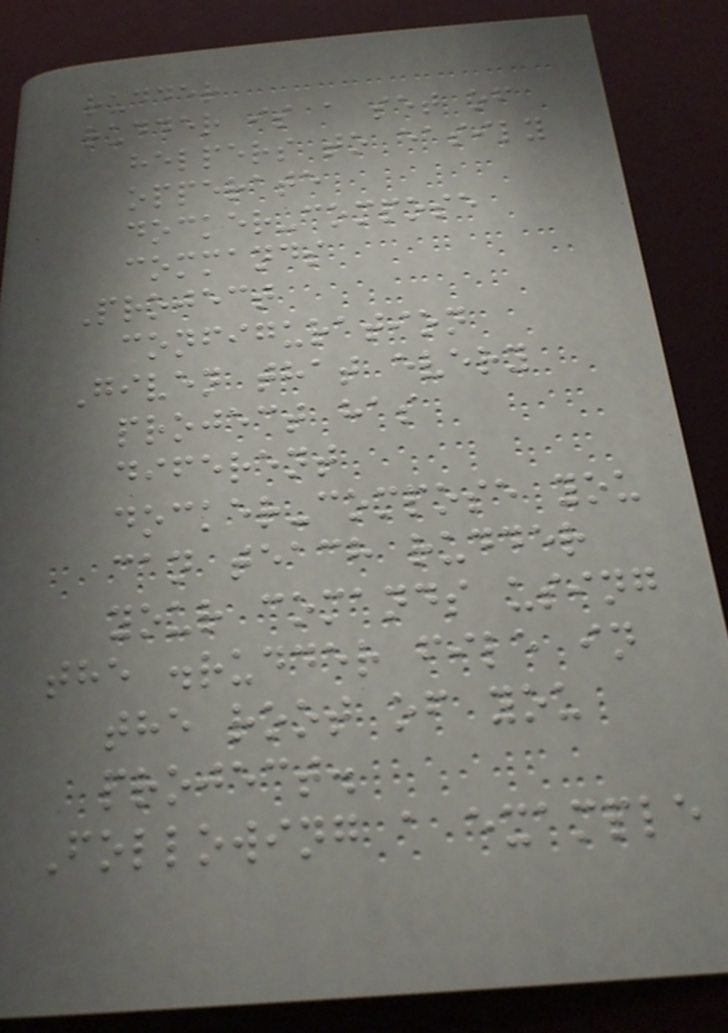rudder
rudder is a set of
helpers to easily
opperate
docker-compose
commands
Project
configuration
Given that every
project has
diferent
docker-compose you
can teach rudder
your comands using
the .rudder file in
the root of you
project.
Following a example
